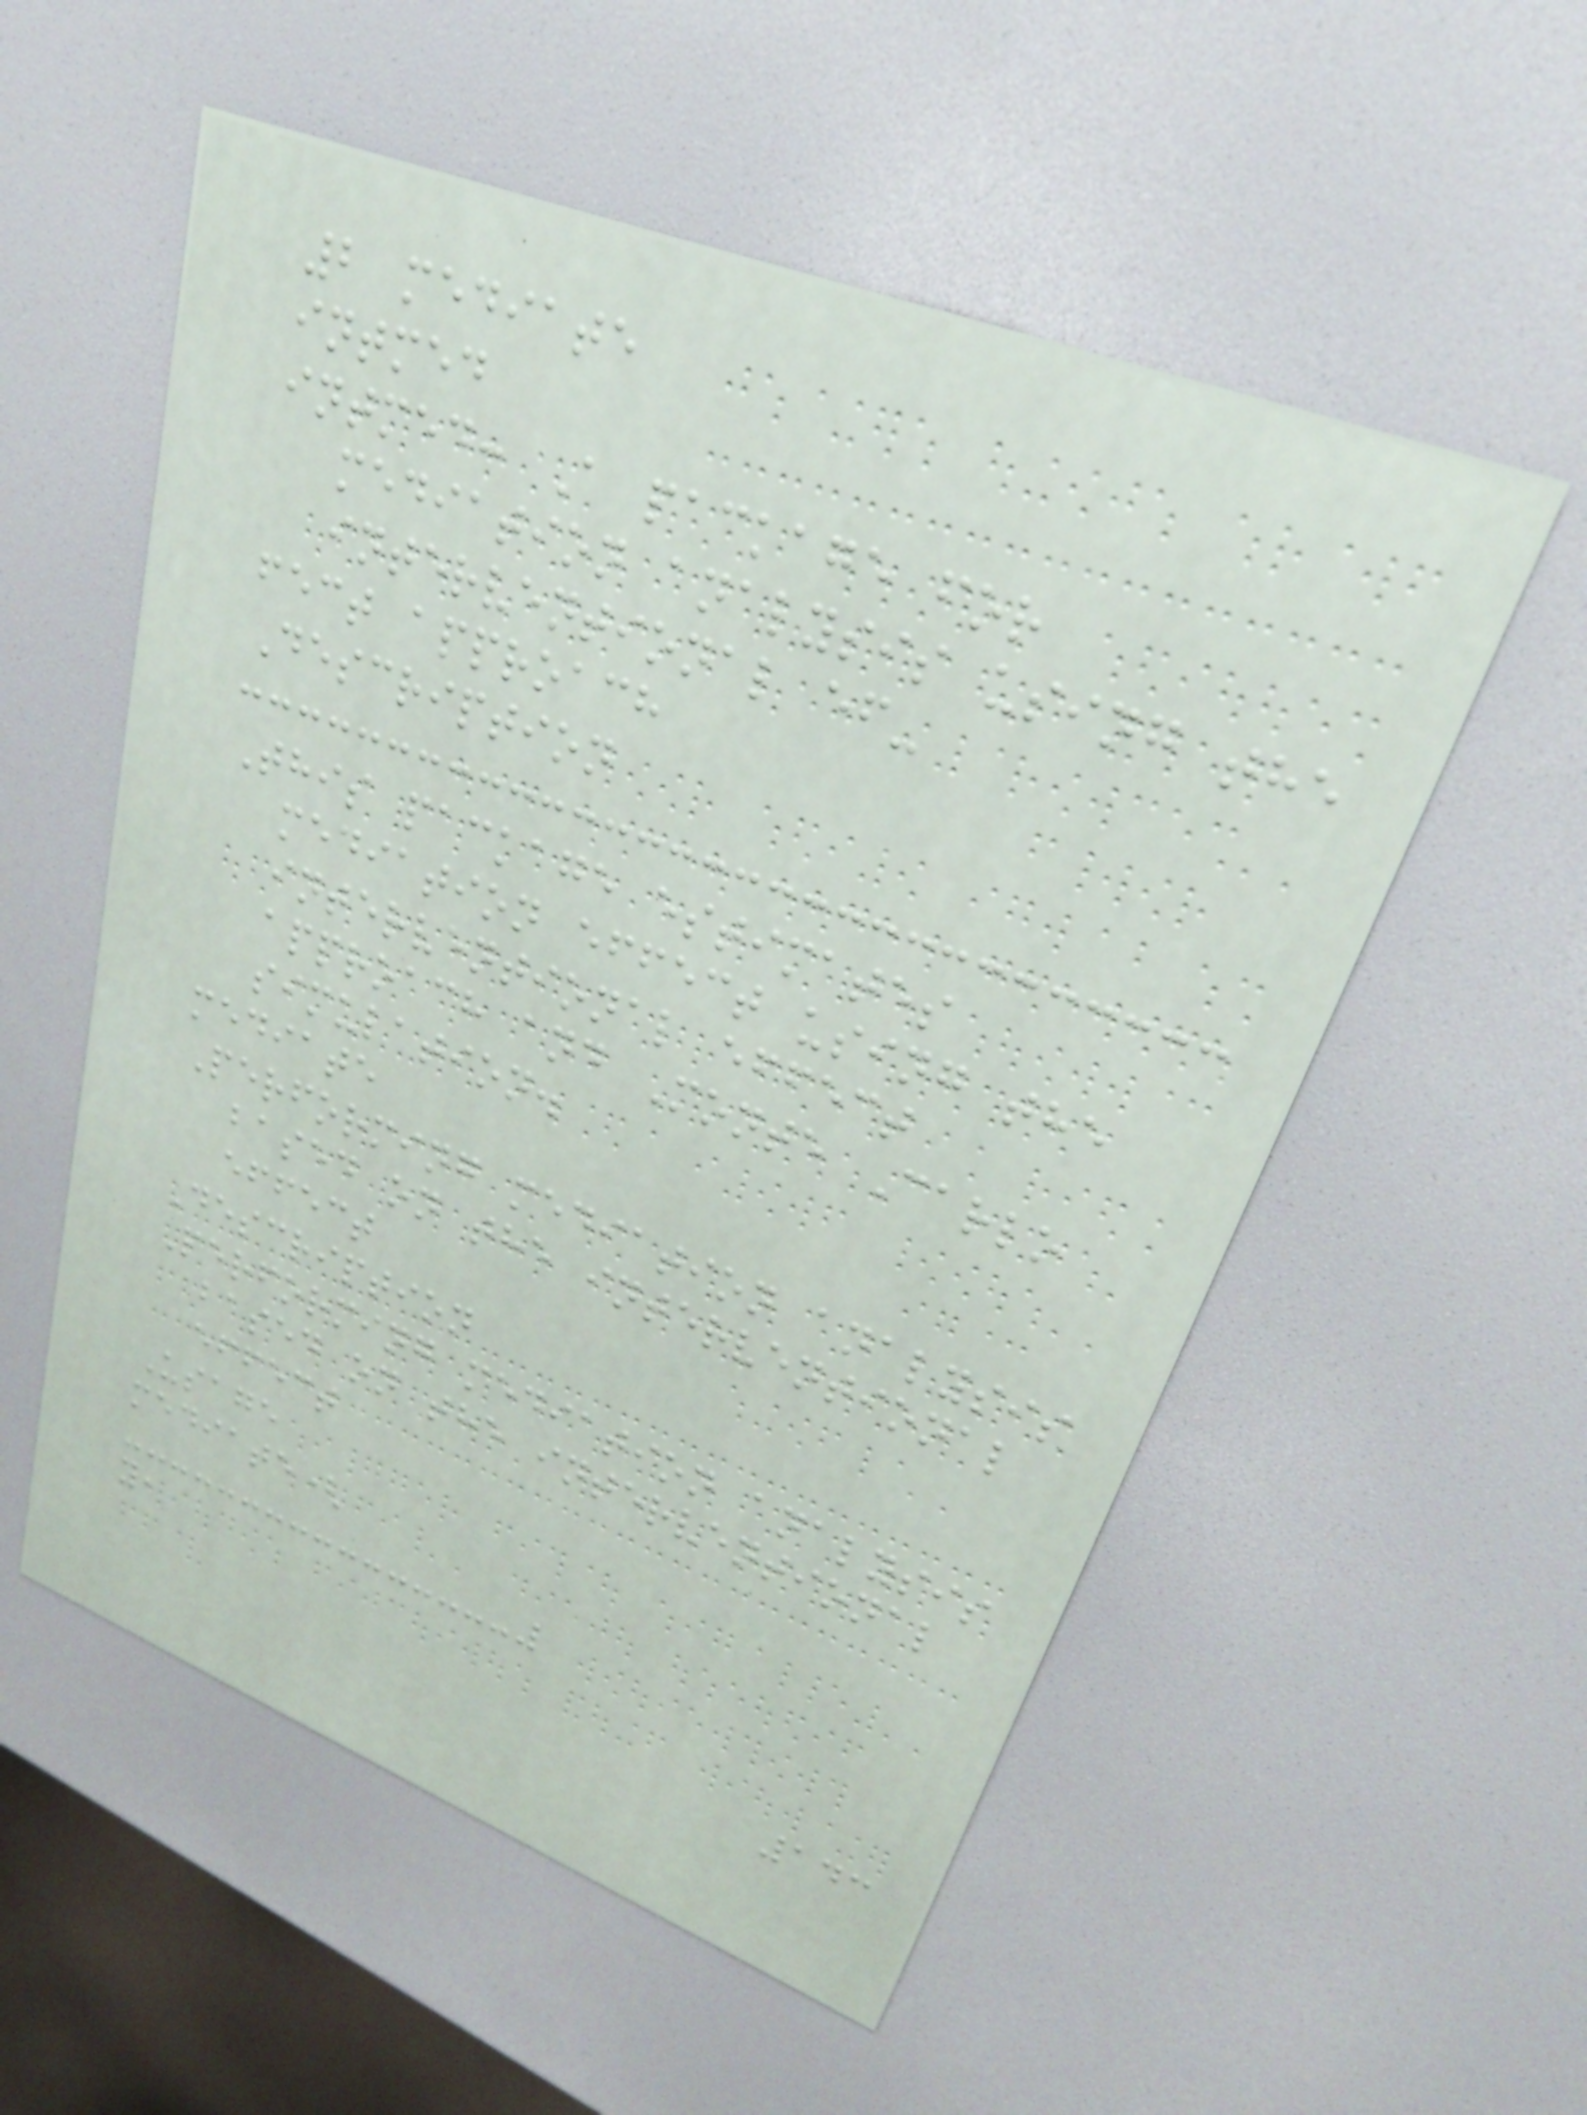2 mediate
intmed
intmed: A package for
mediation analysis using the
interventional ef-
fect approach
Description
This package estimates
mediation effect using the
interventional effect
approach and Monte Carlo
simulation.
mediate
Performing mediation analysis
based on the interventional
effect
Description
Performing mediation analysis
based on the interventional
effect
Usage
mediate(
y,
143
